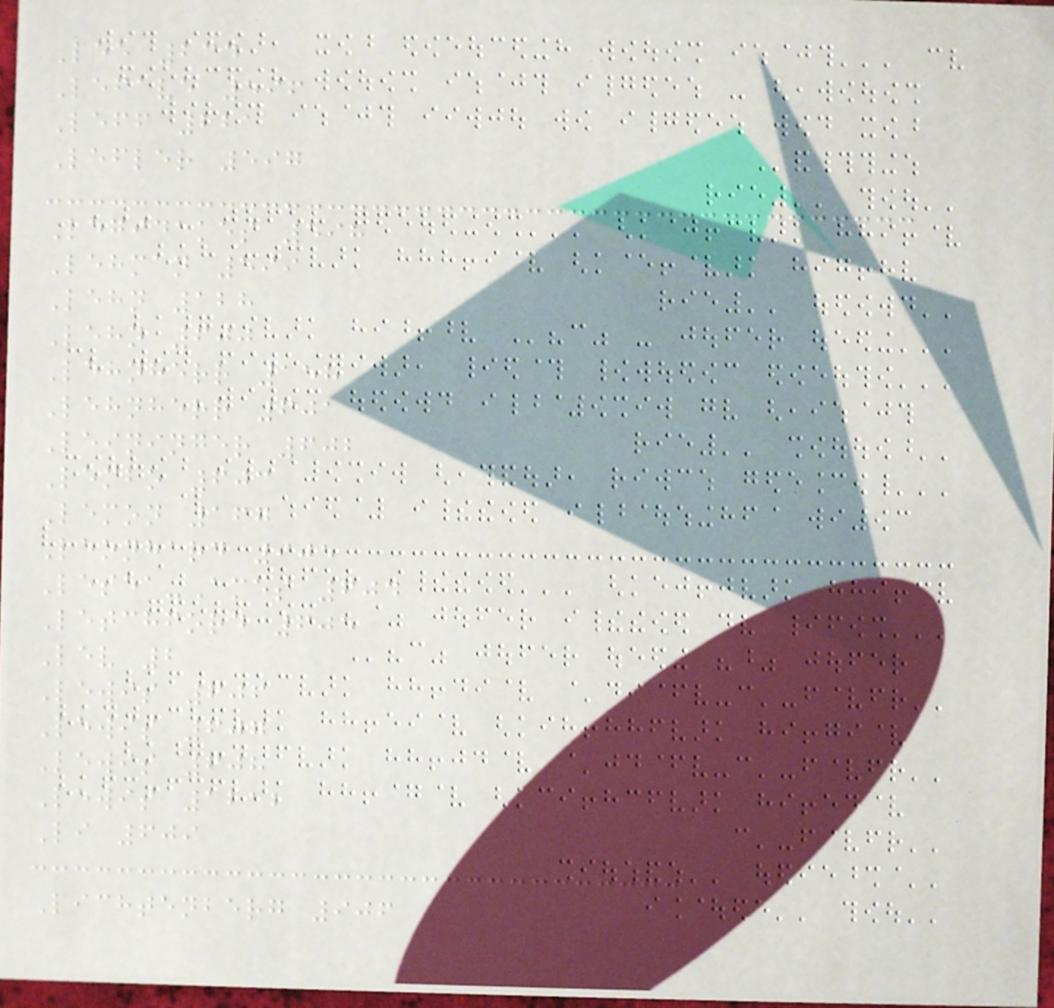Lee 234
Lefave 596
Leff 221
Lefler 597
Legidakes 598
Lehman 599
Lehn 128
Lehn 600
Lehnherr 158
Lehnherr 601
Leininger 602
Lembo 603
Lemon 167
Leonhard 905
Lesea-Ames 604
Letchford 605
Lev 2
Lewis 606
Lewis 607
Lewis 608
Lewis 1212
Li 609
Lichtenberg 906
